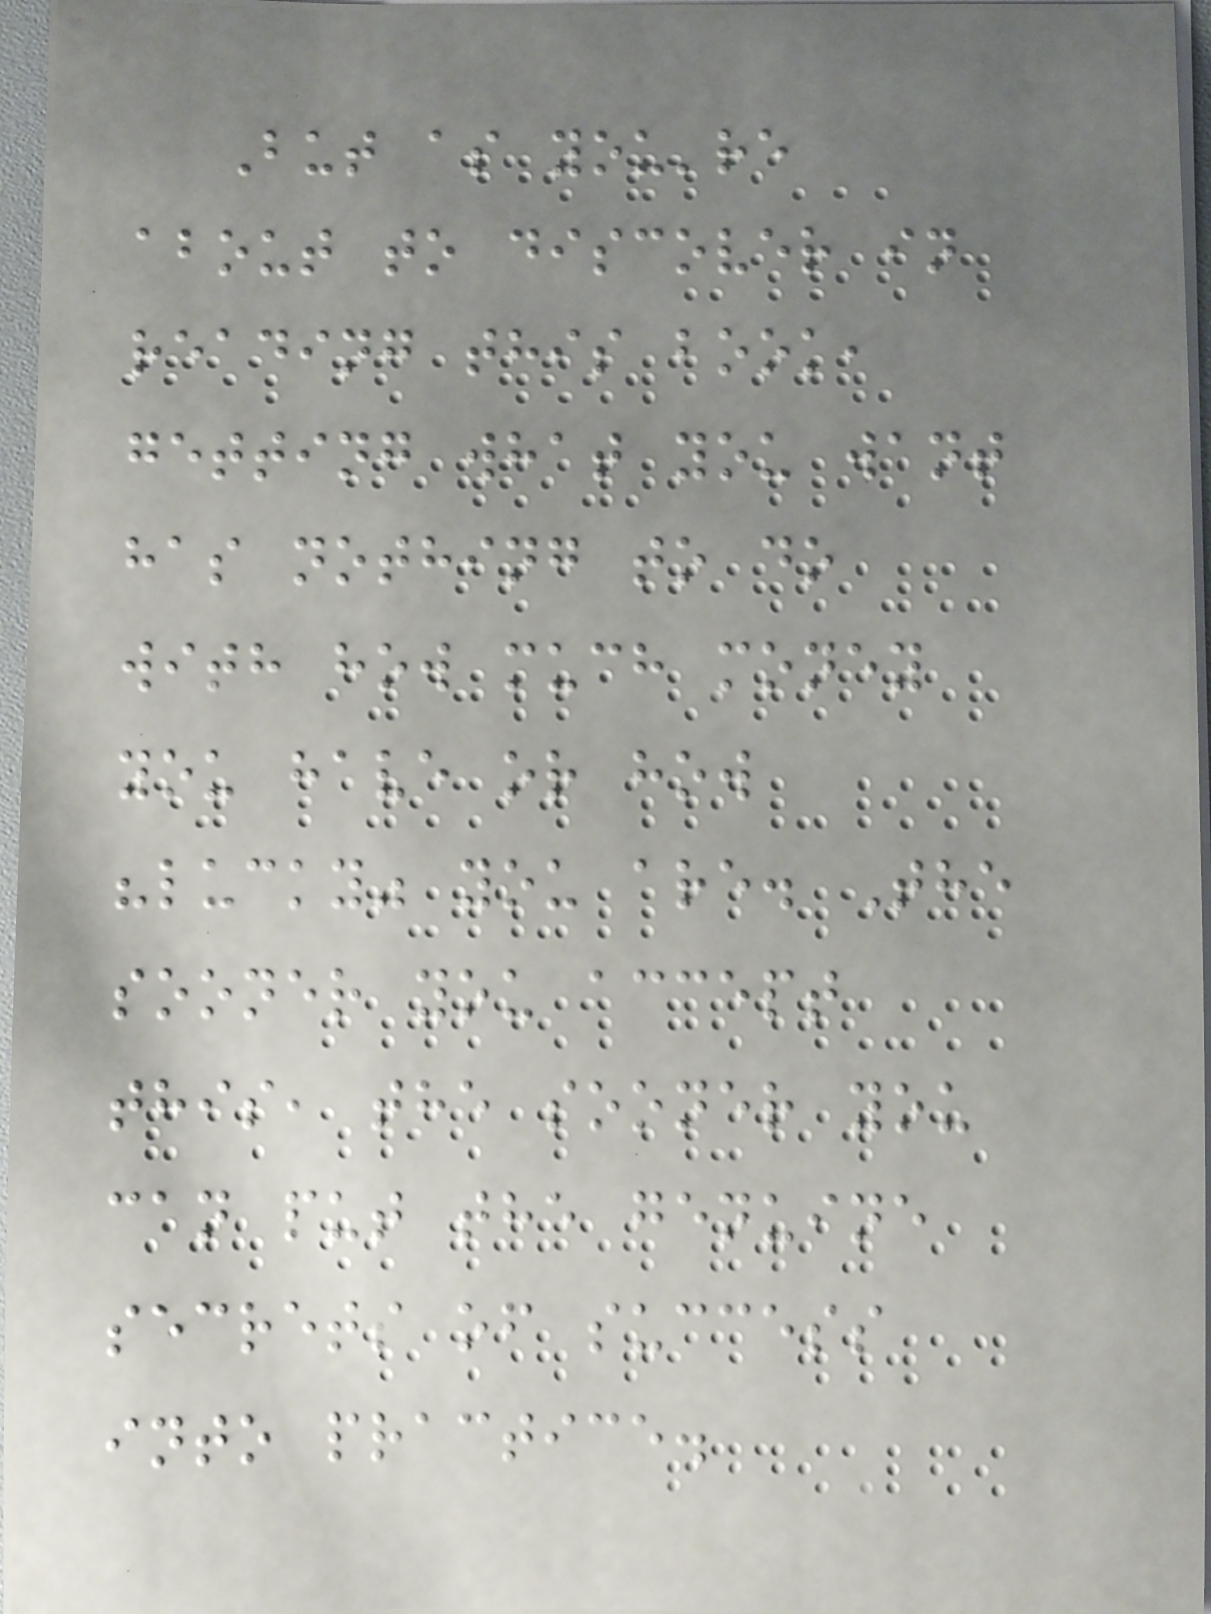But as you're
about to discover in
reading this book,
getting what you want
has nothing to do
with how much money
you have or how
"lucky" you are. The
sooner you accept
this, the sooner you
can put the genuine
secrets of success
into practice.
